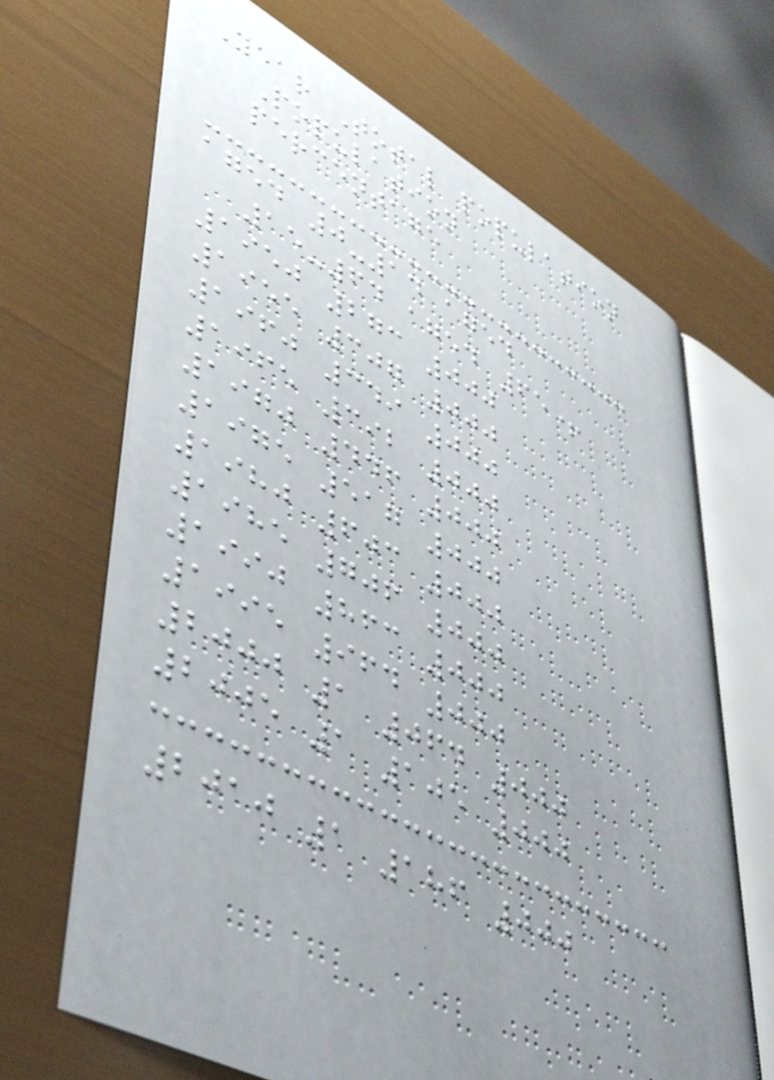Year Total population
Population
percentage
aged 0-14 aged
15-64 aged 65+
1950 273 000
1955 307 000
1960 349 000
1965 392 000
1970 446 000
1975 517 000
1980 603 000
1985 706 000
1990 863 000
1995 964 000
2000 1 064 000
2005 1 105 000
2010 1 186 000
